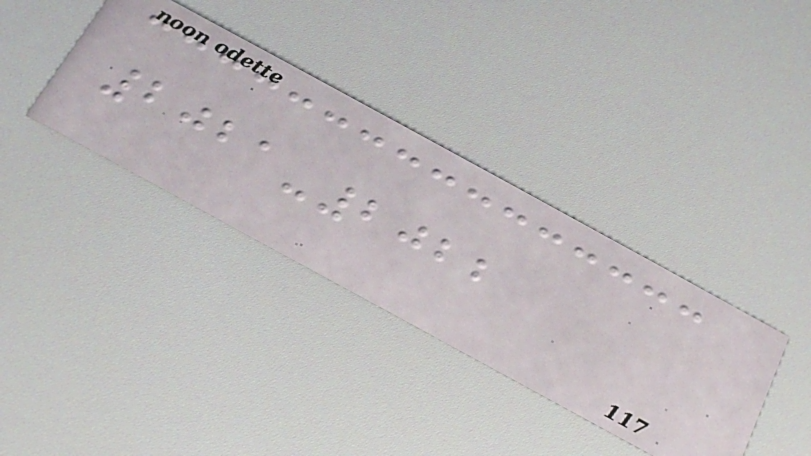2021-2022
